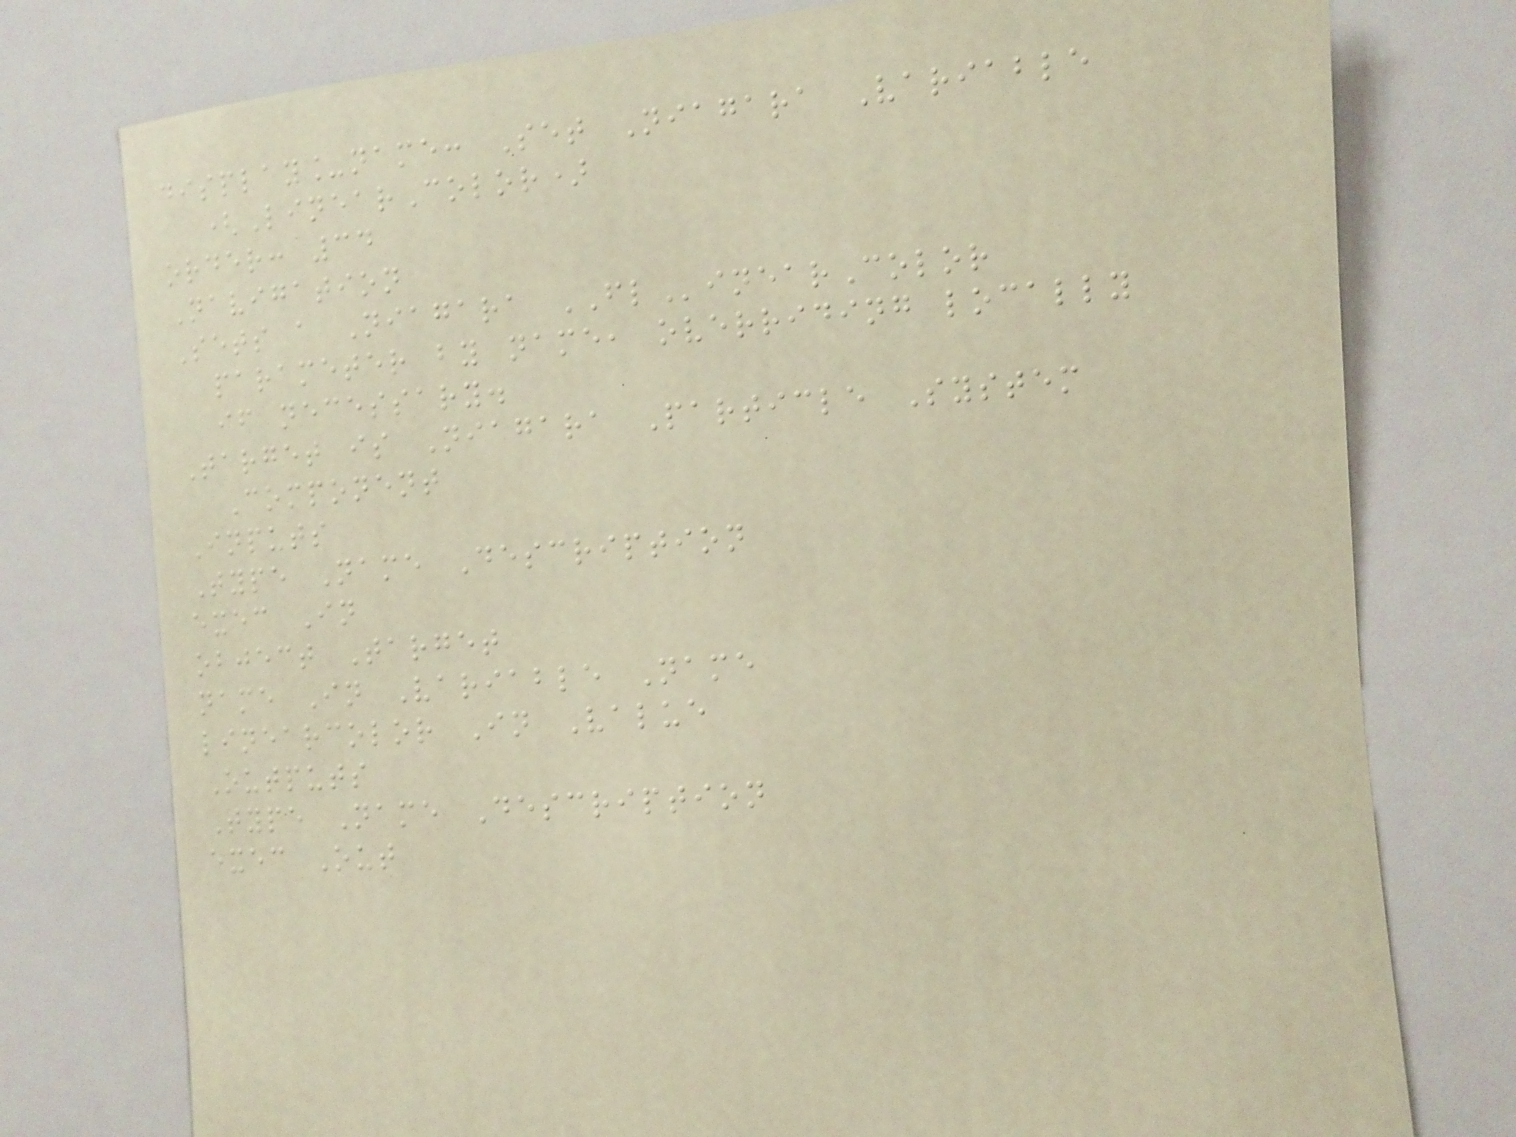display_name: Set Niagara Variable
(LinearColor)
order: 34
Navigation
Sets a Niagara FLinearColor
parameter by name, overriding locally
if necessary.
Target is Niagara Particle System
Component
Inputs
Type Name Description
exec In
object Target
name In Variable Name
linearcolor In Value
Outputs
Type Name Description
exec Out
